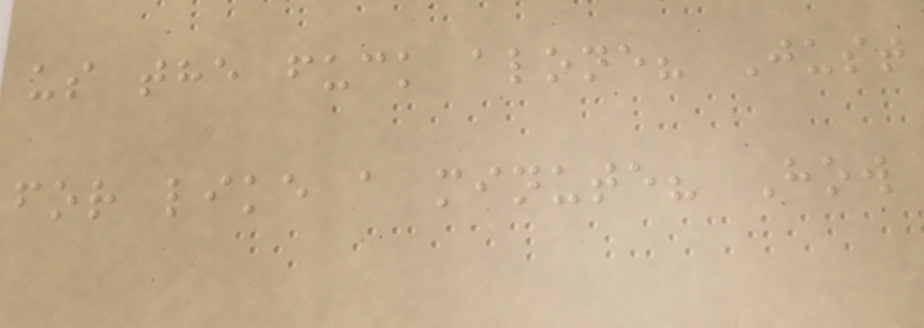us the fuck alone? Just
for like a minute? How
